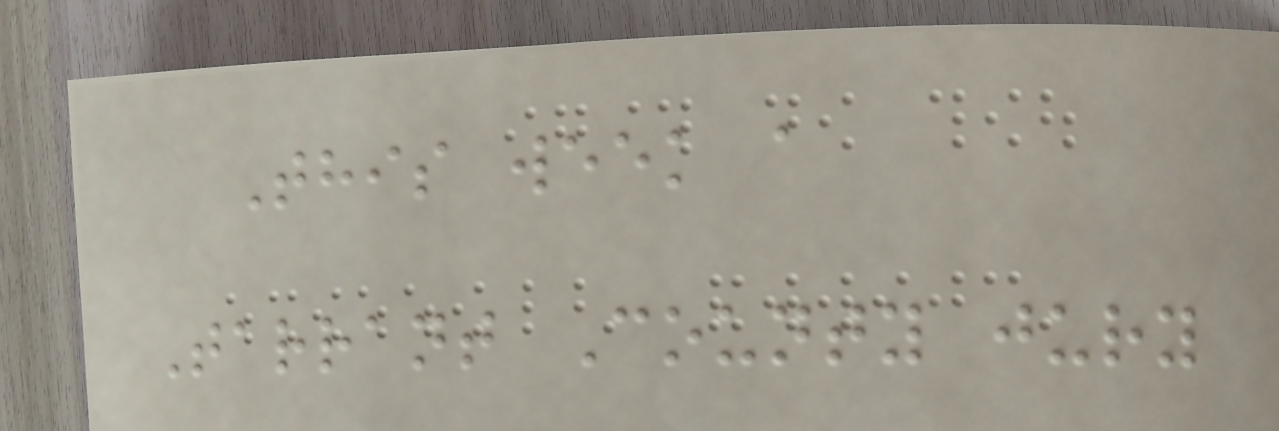This week a
Tarrant County jury
